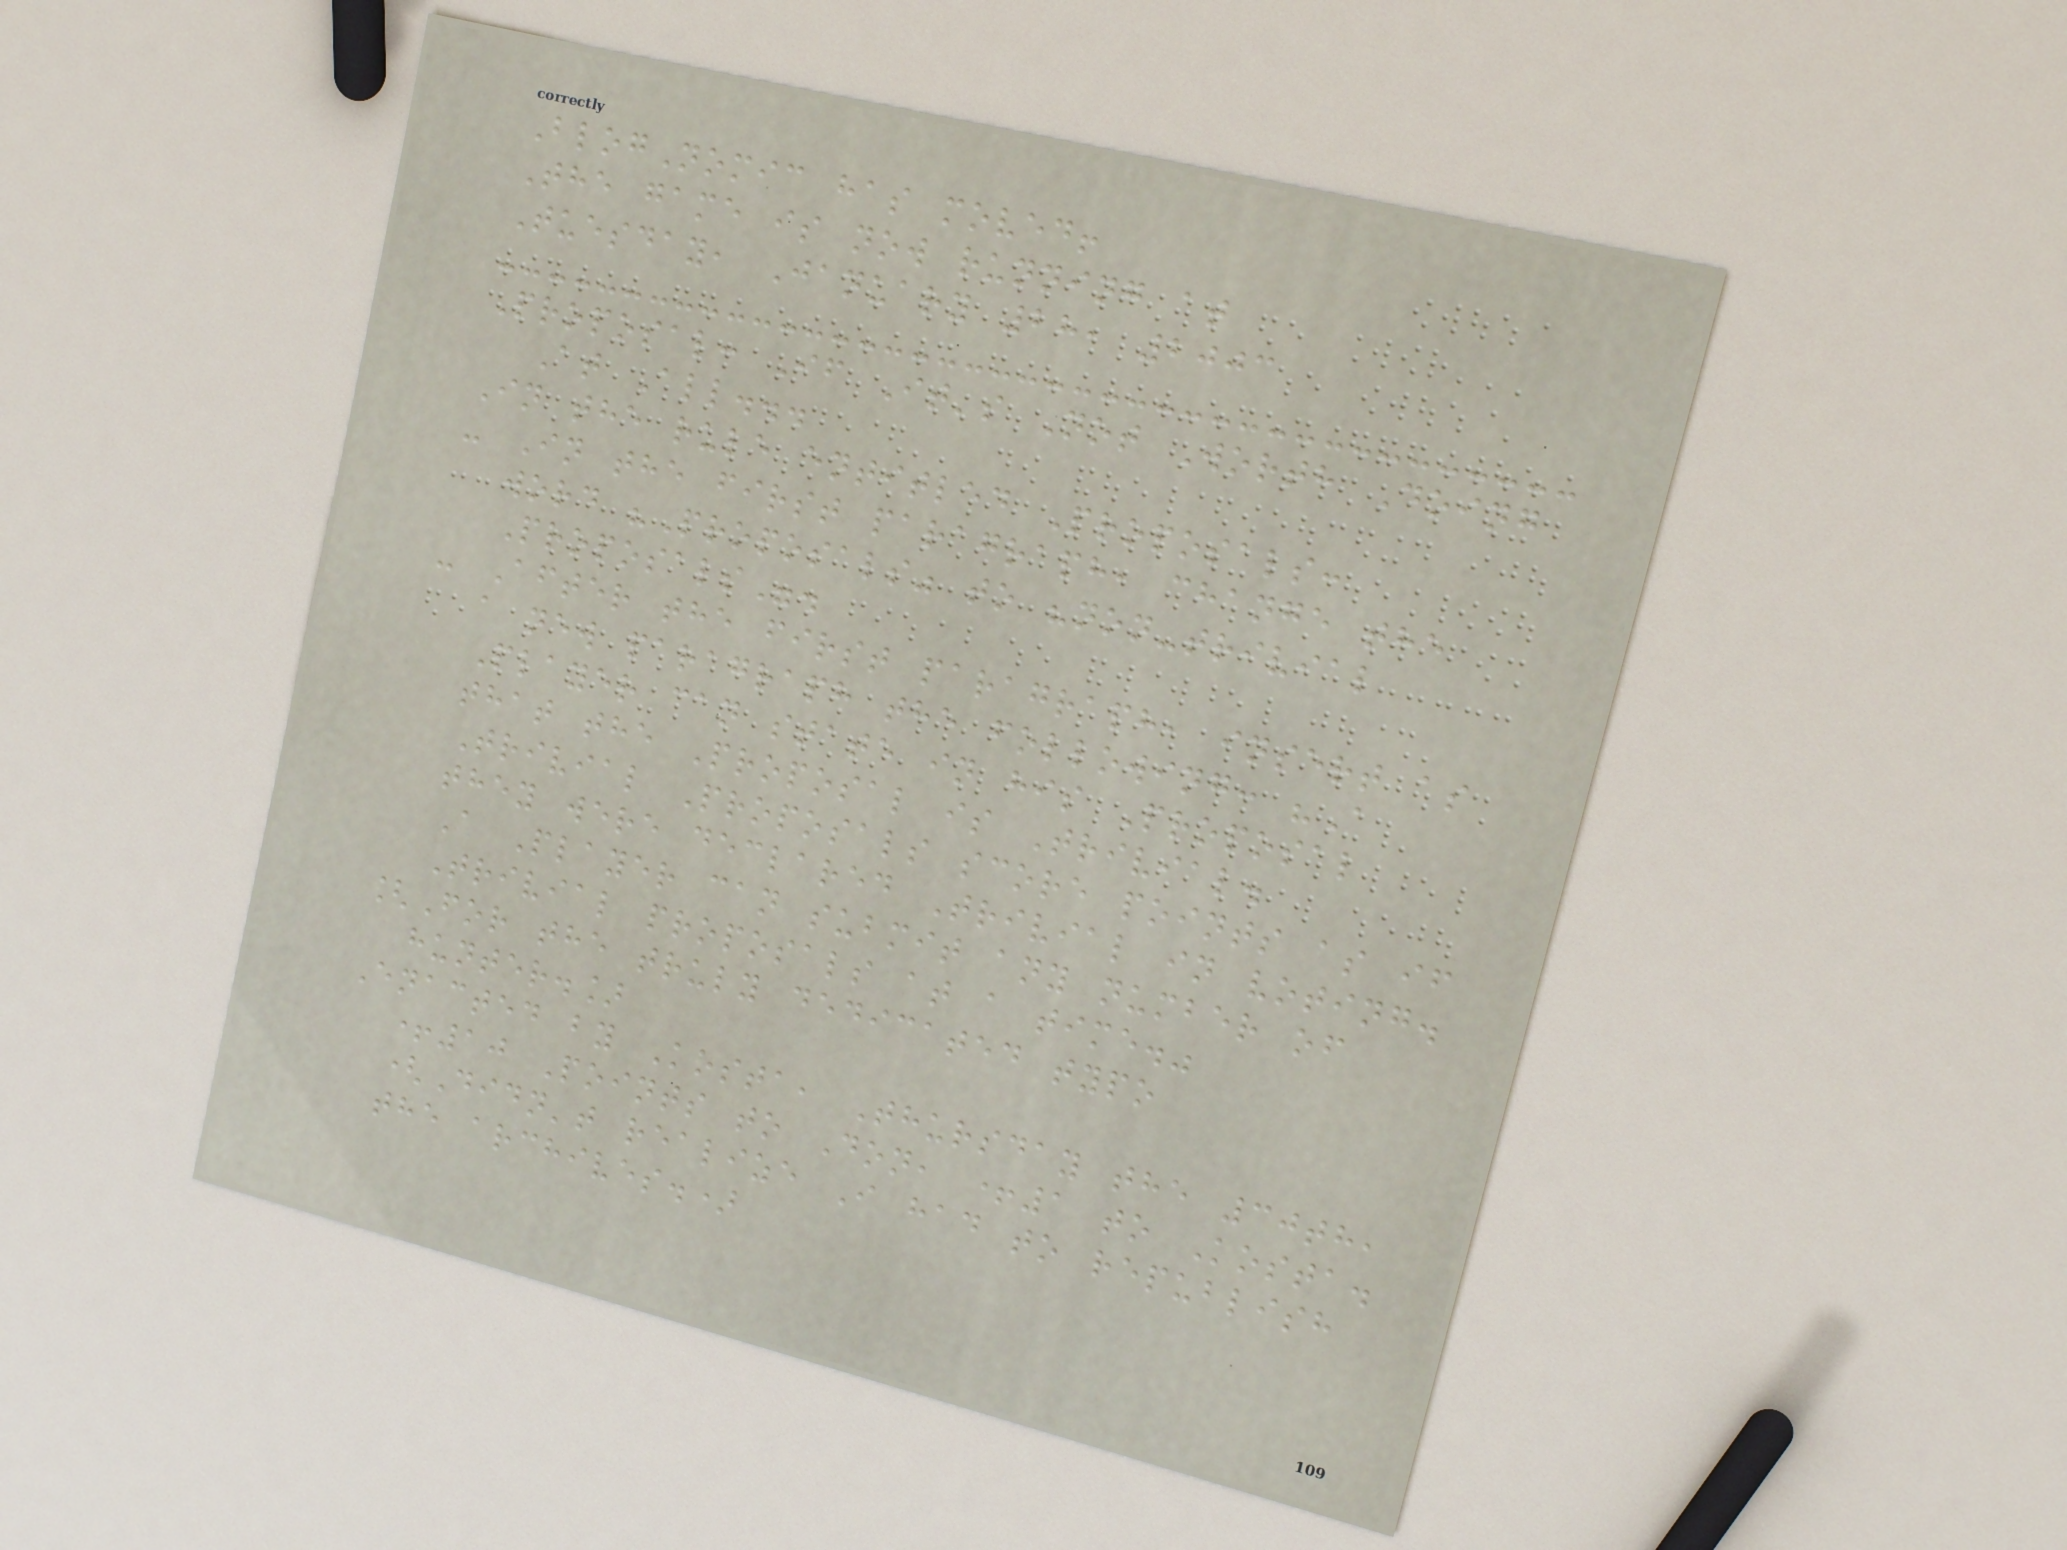BlogNomic has moved!
The game is now running at
Tuesday, January 28, 2003
Proposal: If It's Not Worth Doing
At All...
In the rule entitled Proposals:
- In the first paragraph, change the
word "Proposals" to "non-trivial
Proposals".
- After the first paragraph, insert as
a new paragraph the following: "A
Player can state in his Proposal
that the Proposal is Trivial.
Trivial Proposals score points as if
they were declared Trivial in voting.
A Player can submit any number of
Trivial proposals at a time."
[For the truly dedicated typo
hunter.]
Enacted by Kosta, Thursday the 30th,
+10 Points to Don, +1 to Kosta.
(Didn't realize I had to republish
the archives.)
